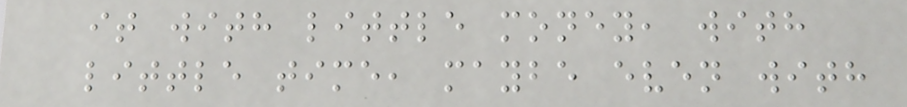it with little money, with
little time, maybe even with
